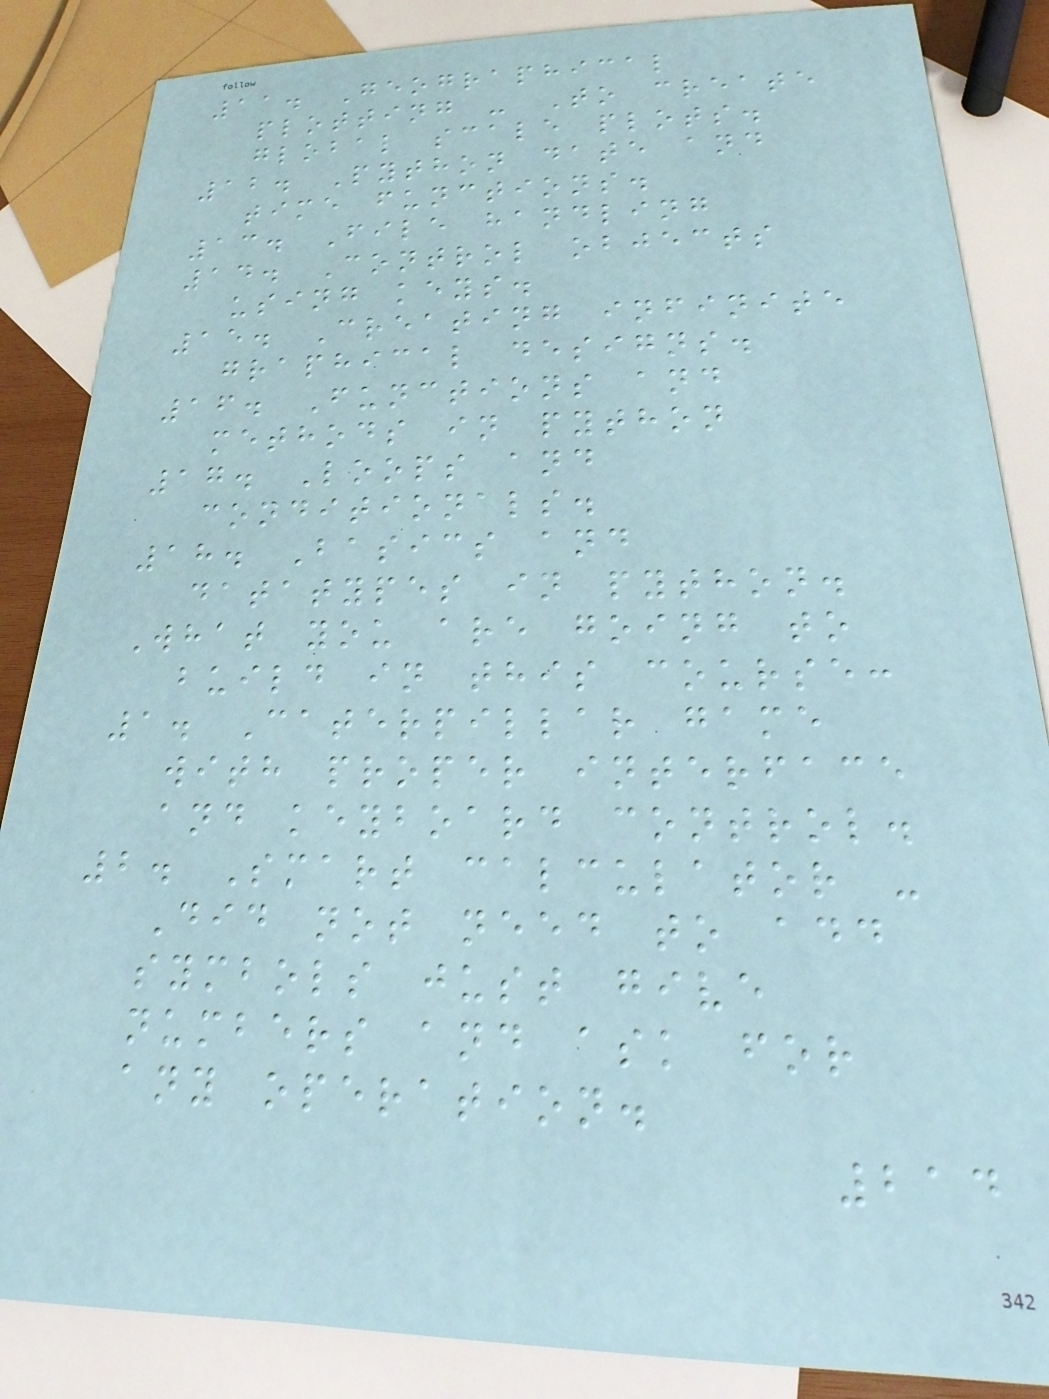11. Geographical
plotting - To create
global scale plots.
12. Python date and
time functions.
13. File handling
14. Control objects
using keys.
15. Creating infinite
graphical designs.
16. Functions and
methods in python
17. Loops and
conditionals.
18. Basics and
datatypes in python.
What you are going to
build in this course:
1. Caterpillar game
with proper interface
and keyboard control.
2. Smart calculator -
Did not need to add
symbols just give
numbers and ask for
any operation.
214
